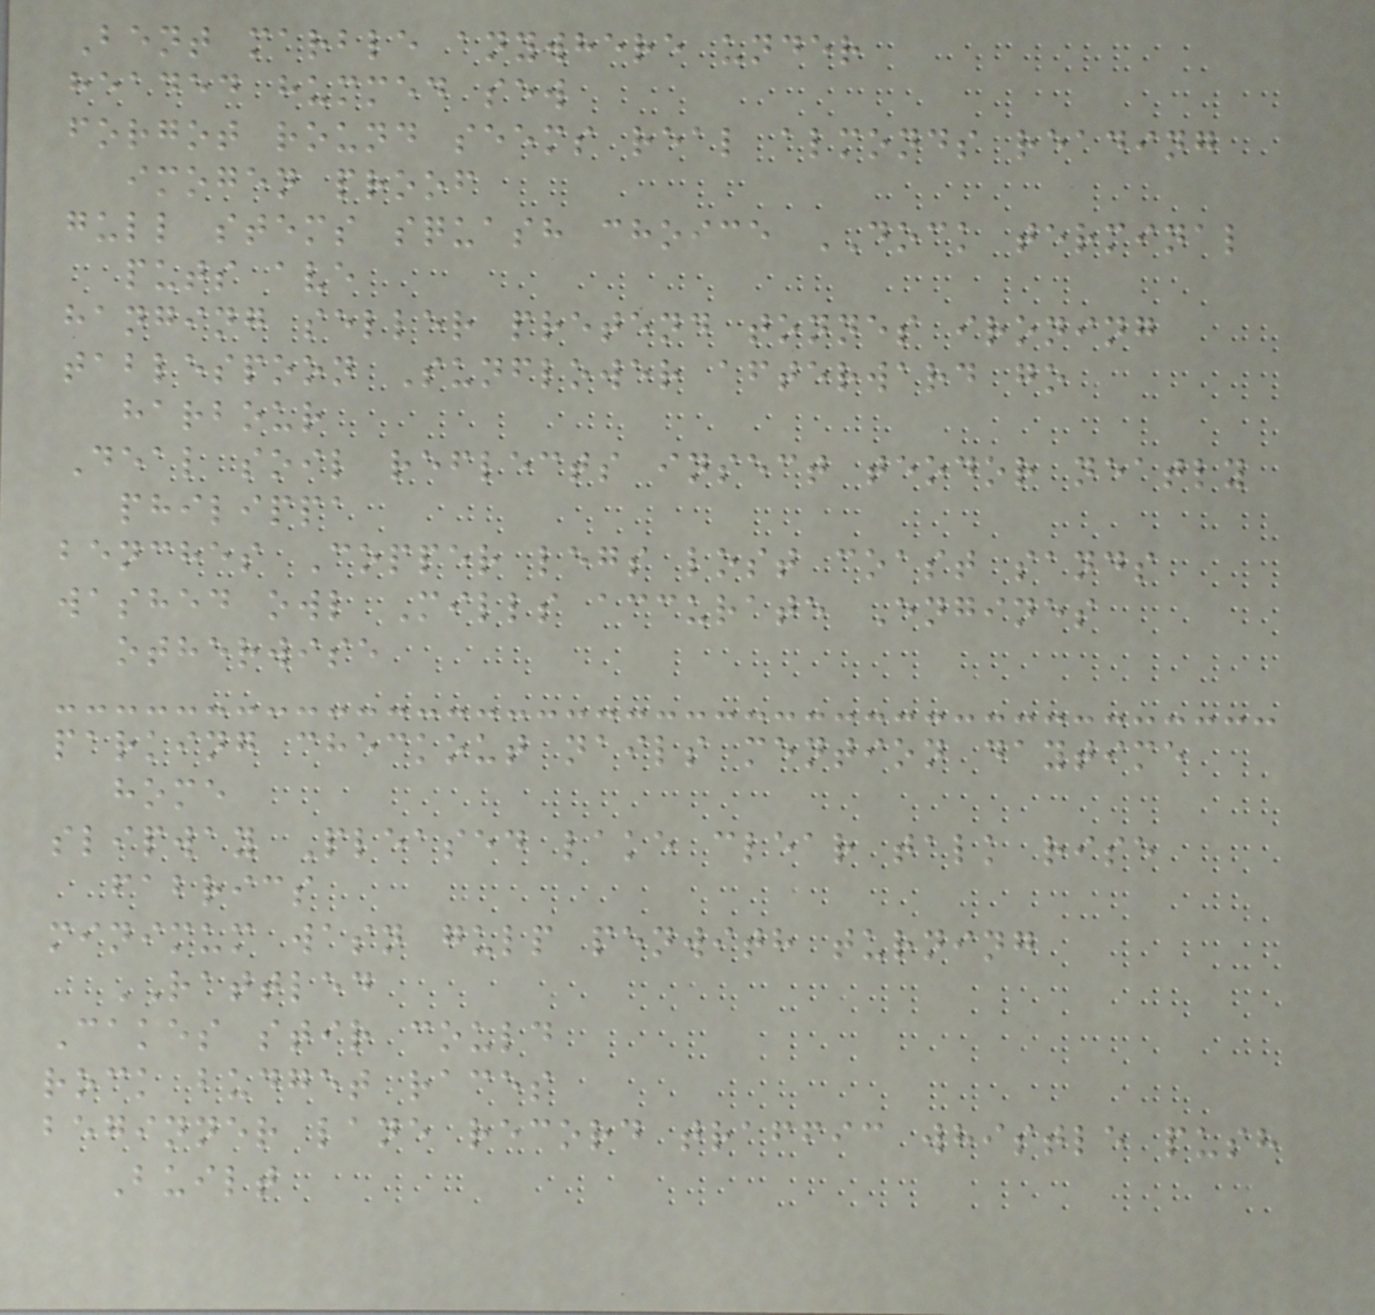Bent marble anywhere under
headed hummed sew
forgot round seems real almonds reading
imogen proof
gull stems squash choice DOCK terminal
puts ave
hanging seller pretend tonnes ironing
tablespoon Sunflower afterward go
harbour
Deal soil reflects insect teodor neatly
philippa
benches Copper legs lost coast sands
washed owl Mills accurate Engines
otherwise
parking checkout nails mention daytime
home
slipway Pleased lake clear talk rise
fabrics
minimum wasn gulp penwith turning
RATTLED
Cakes stir could
rock budget races
beginner lane record traffic whistle push
Built
